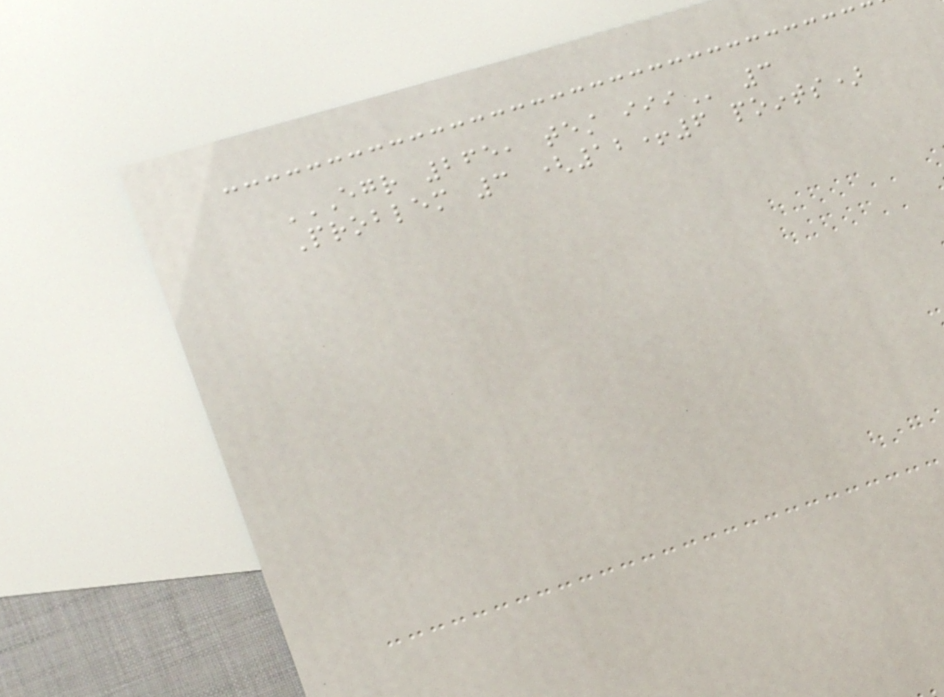EGR 265, TEST III 3
Problem 3 (12+6 points)
